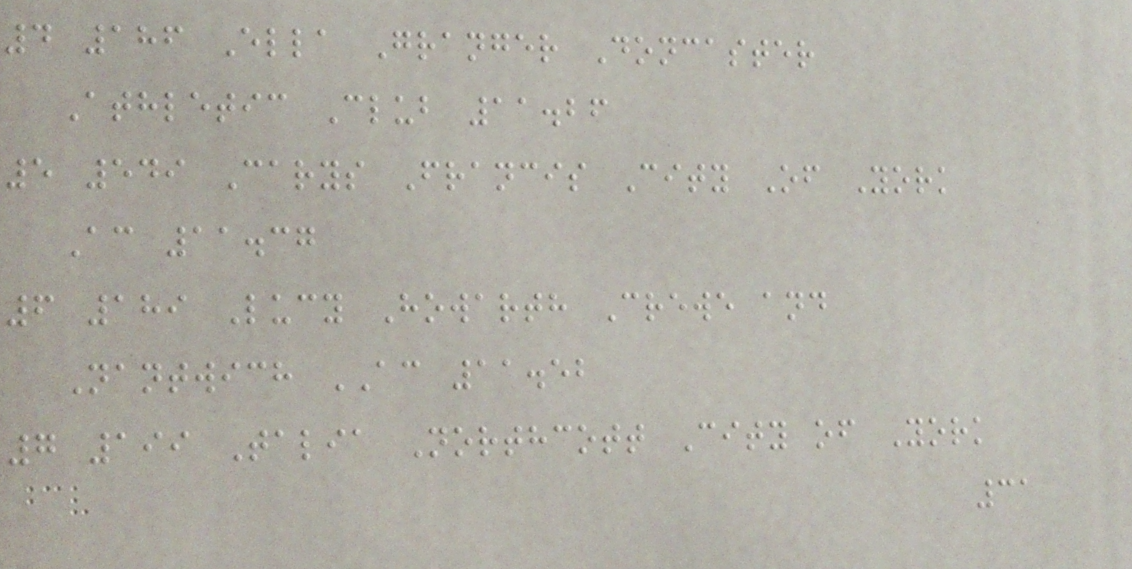4 186 Ella Granger Doncaster
Athletic Club 11.26
5 549 Carys Francis City Of York
Ac 11.37
6 189 Lucy Howarth Crewe and
Nantwich AC 11.52
7 199 Talia Northcott City of York
31
